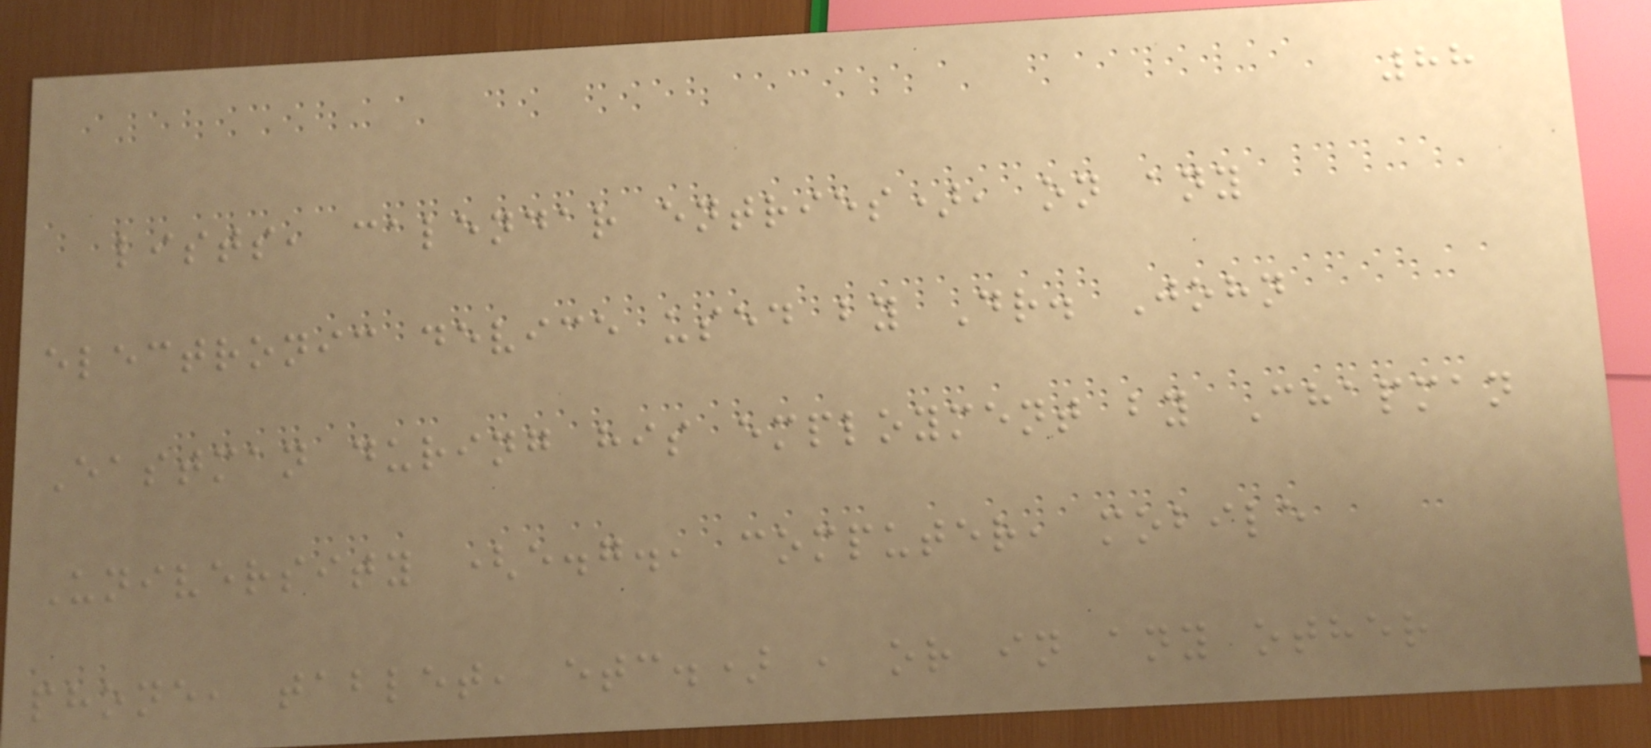88
lists, calendar entries), on any
electronic device used by Dr. John
Eastman during his employment by Chapman
University (e.g., computer, mobile
phone, tablet, etc.) , or in any other
